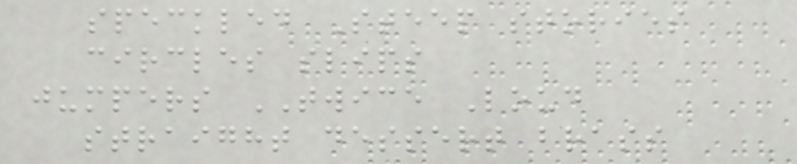speckled Steep stories
circles slips
jumpers TWICE Loud
straight dessert brass
